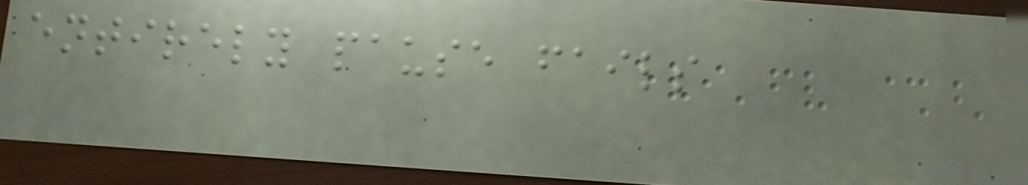entirely pause fails
